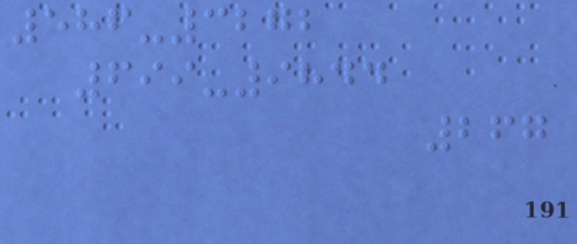586-3272
699-9844
267
